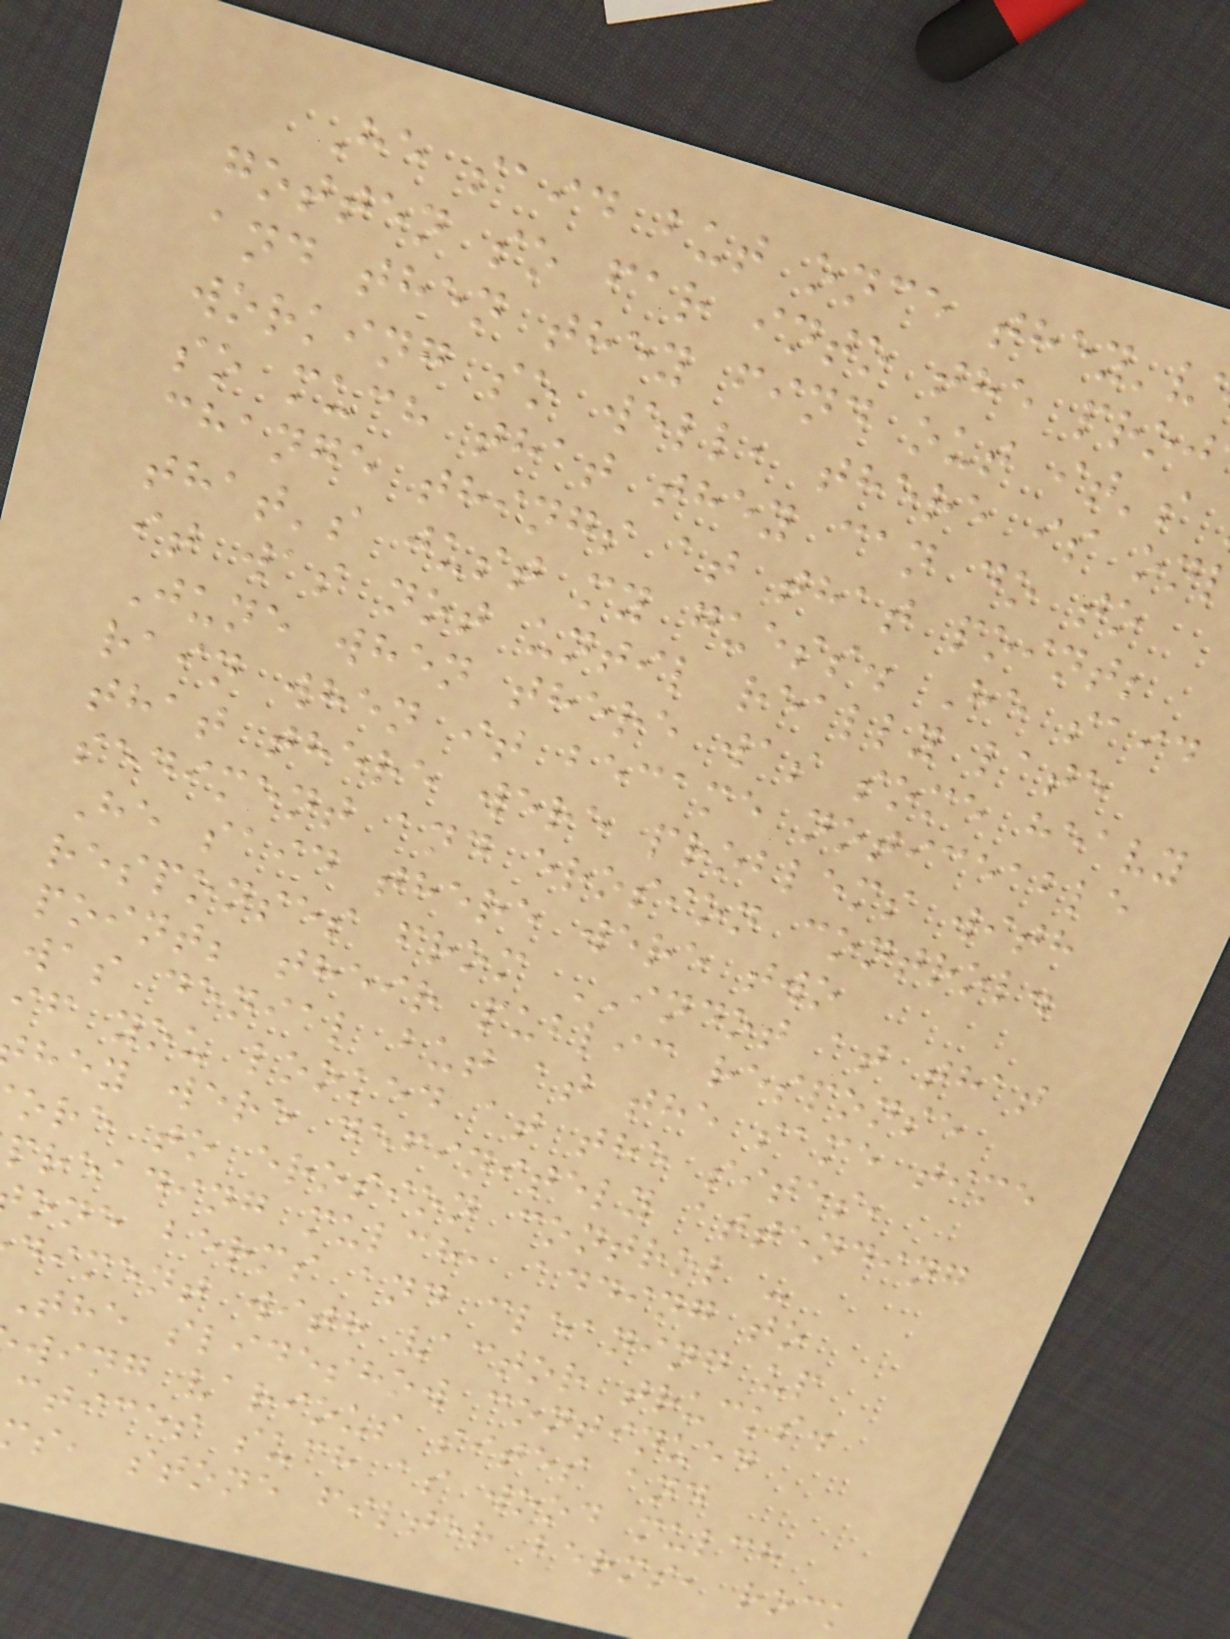He said but once they'v
gotten so far into the proj
and then they find out it's
working so well, there is on
so much that they can do to
change things at that point;
that's just my guess. He said
it was not until really late
June when there was some heavy
rain when it became noticeable
that there were problems with
sediment and erosion control.
He said there were two
responses from INDOT at that
point; their public response
was denial but at the same time
if you looked at the sites,
hey were definitely attending
ore to erosion control -
preading mulch, adding to
one berms and cleaning up
diment with vactor trucks.
The slideshow continued
wing various sites and
ctices such as wood mulch
s, stone filter berms, rock
